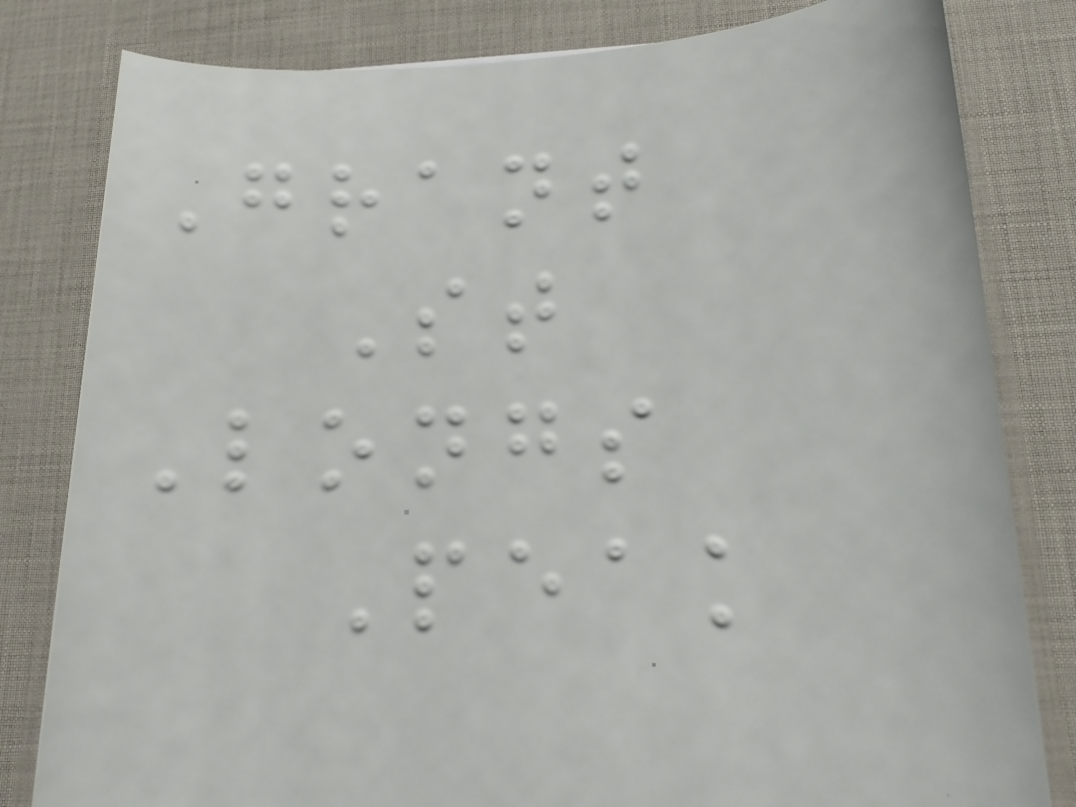Grant
St
Longs
Peak
